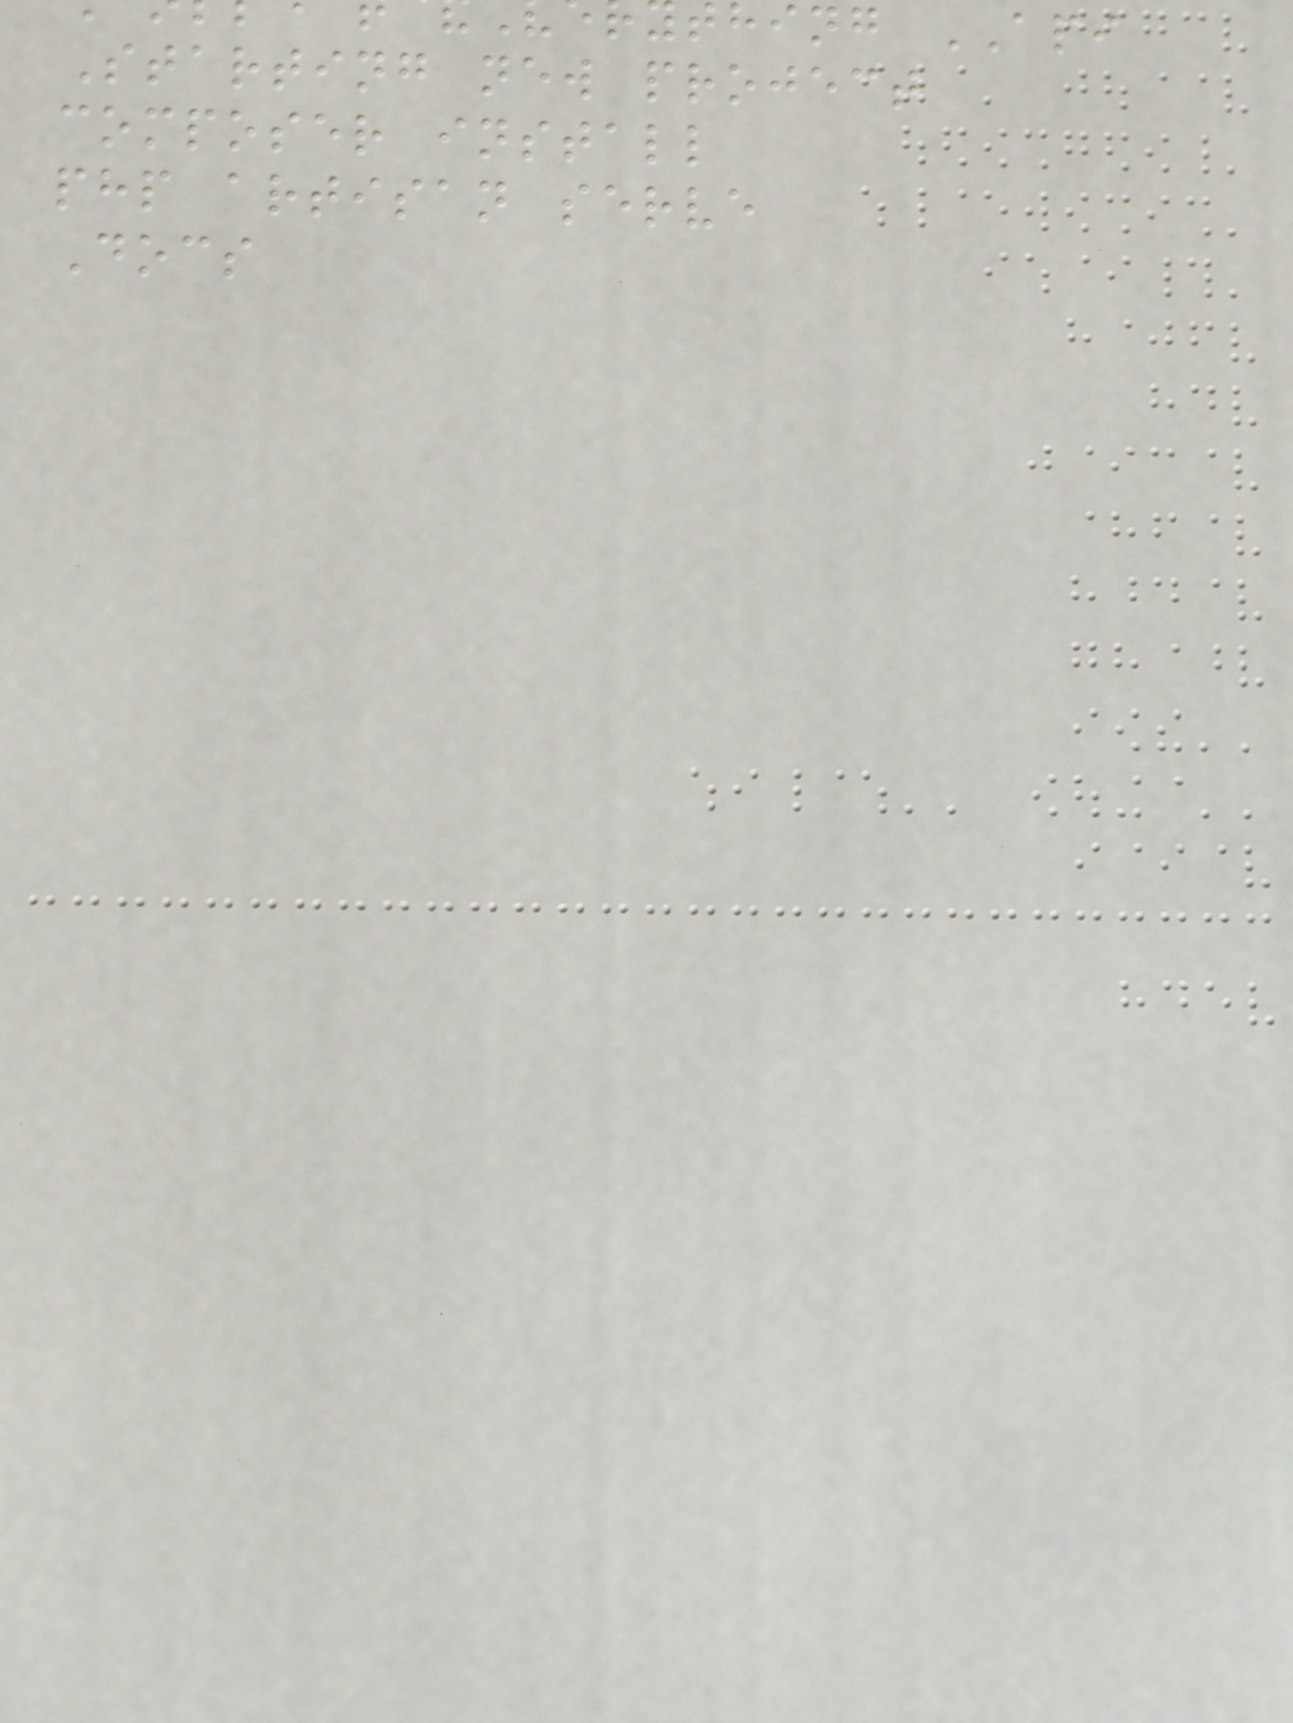hing API
Starting new project
composer install
php artisan serve
Docs
